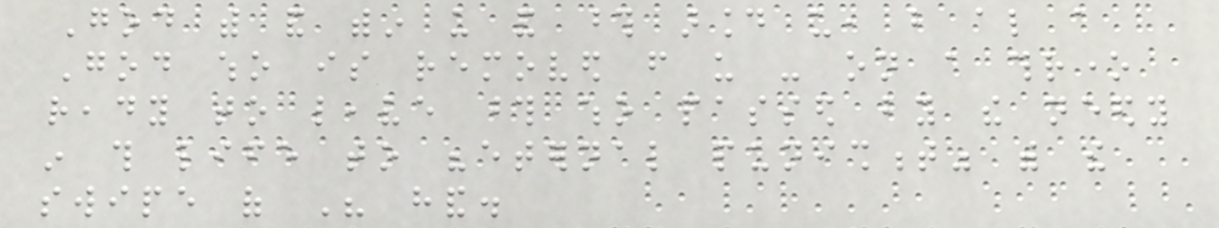God with and within us and those around us, but also a
God who is removed from us - on a throne
ready to leave those who passed by the needy
in this life to "eternal punishment" with the
swipe of His hand.
